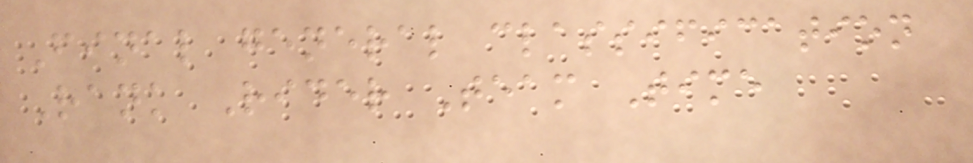Final general classification
Rank Rider Team Time
